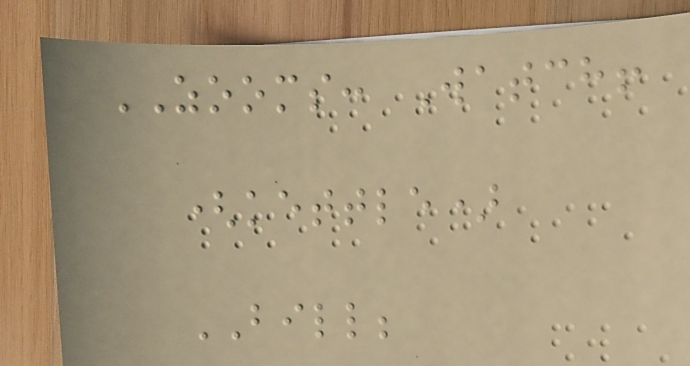ZOOMS: Watch!
(kettle)
BILL;
